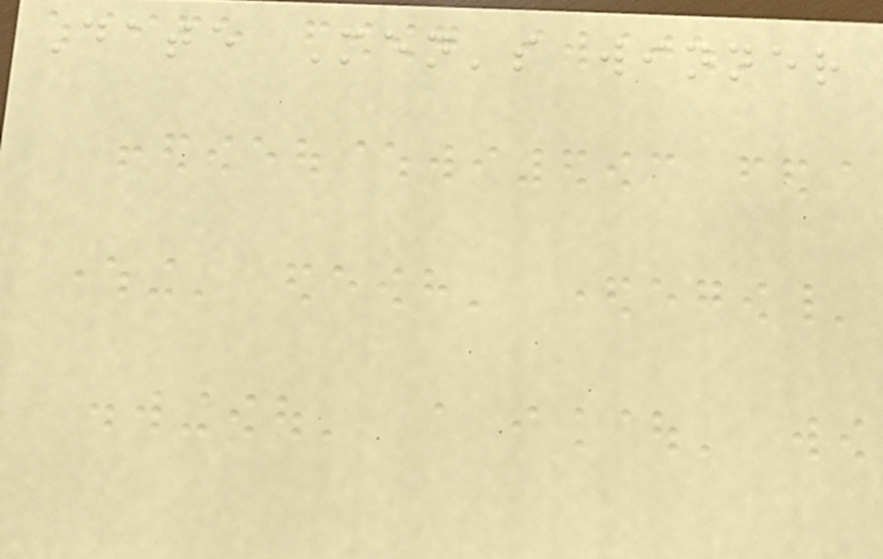Date Men's winner
